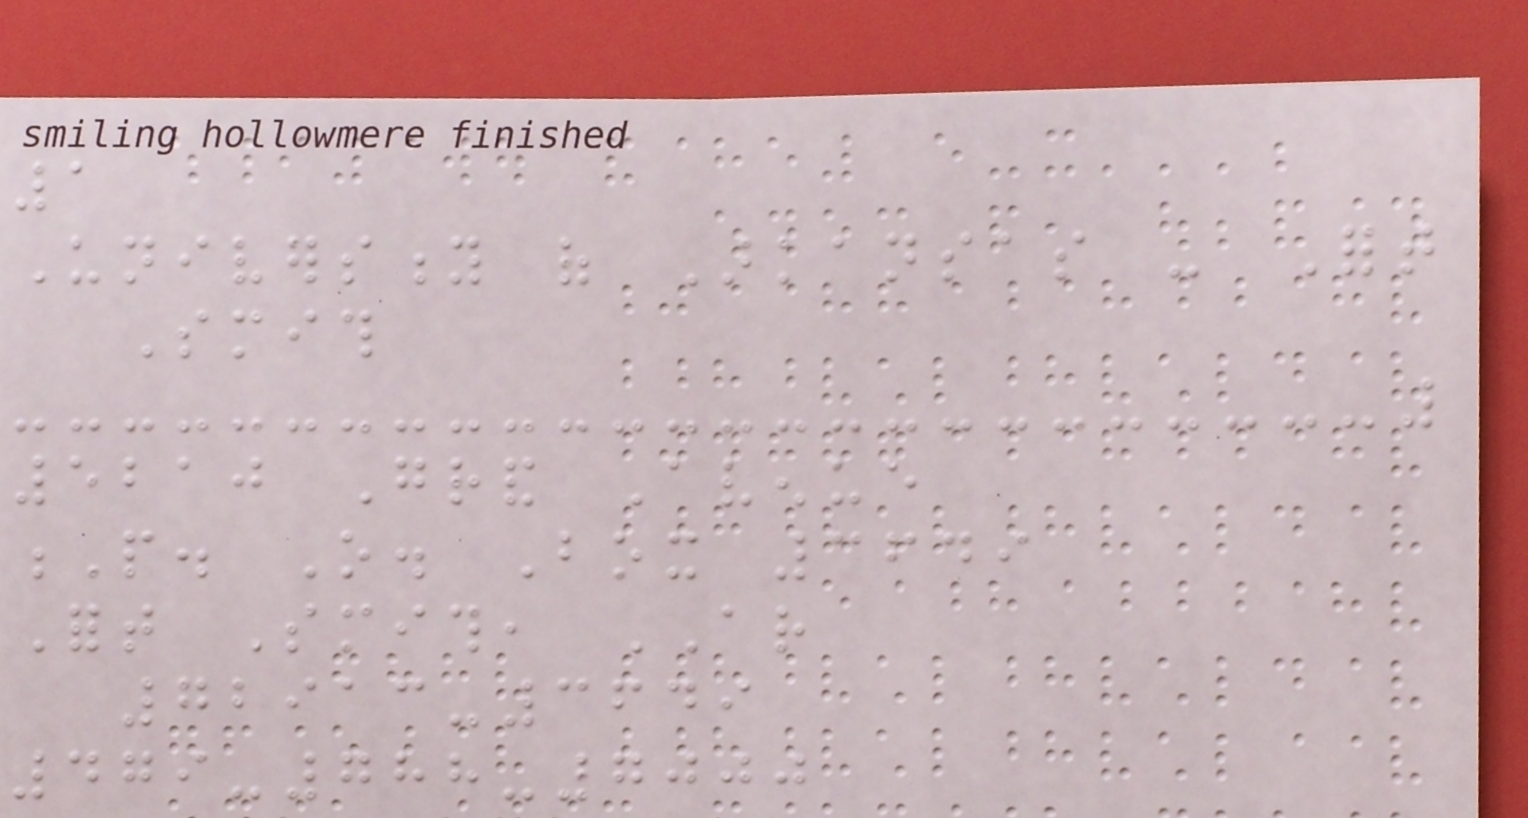1
University of Arkansas - Fort
Smith
5210 Grand Avenue
P. O. Box 3649
Fort Smith, AR
72913-3649
479-788-7000
